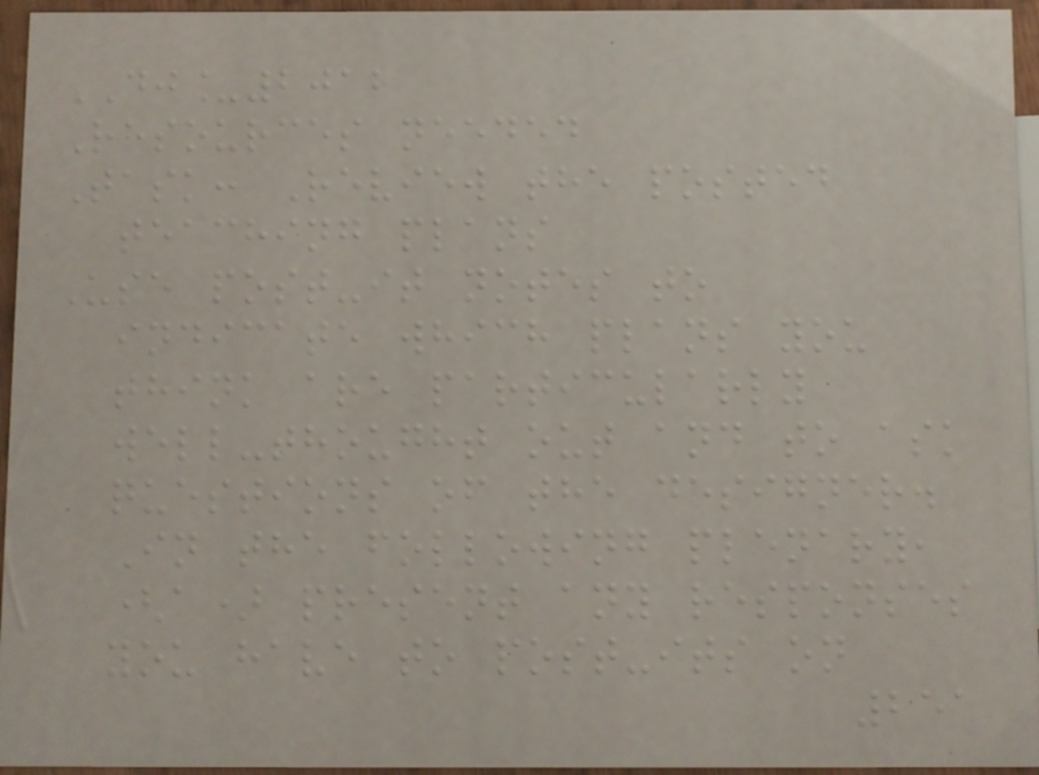DJ_2012
Resources needed
Task: Review the posted
teaching plans
Use post-it notes to
indicate which plans you
think are particularly
well-thought out and to ask
questions of the designer.
In the following plenary,
(a) present any responses
you have to post-its on
251
